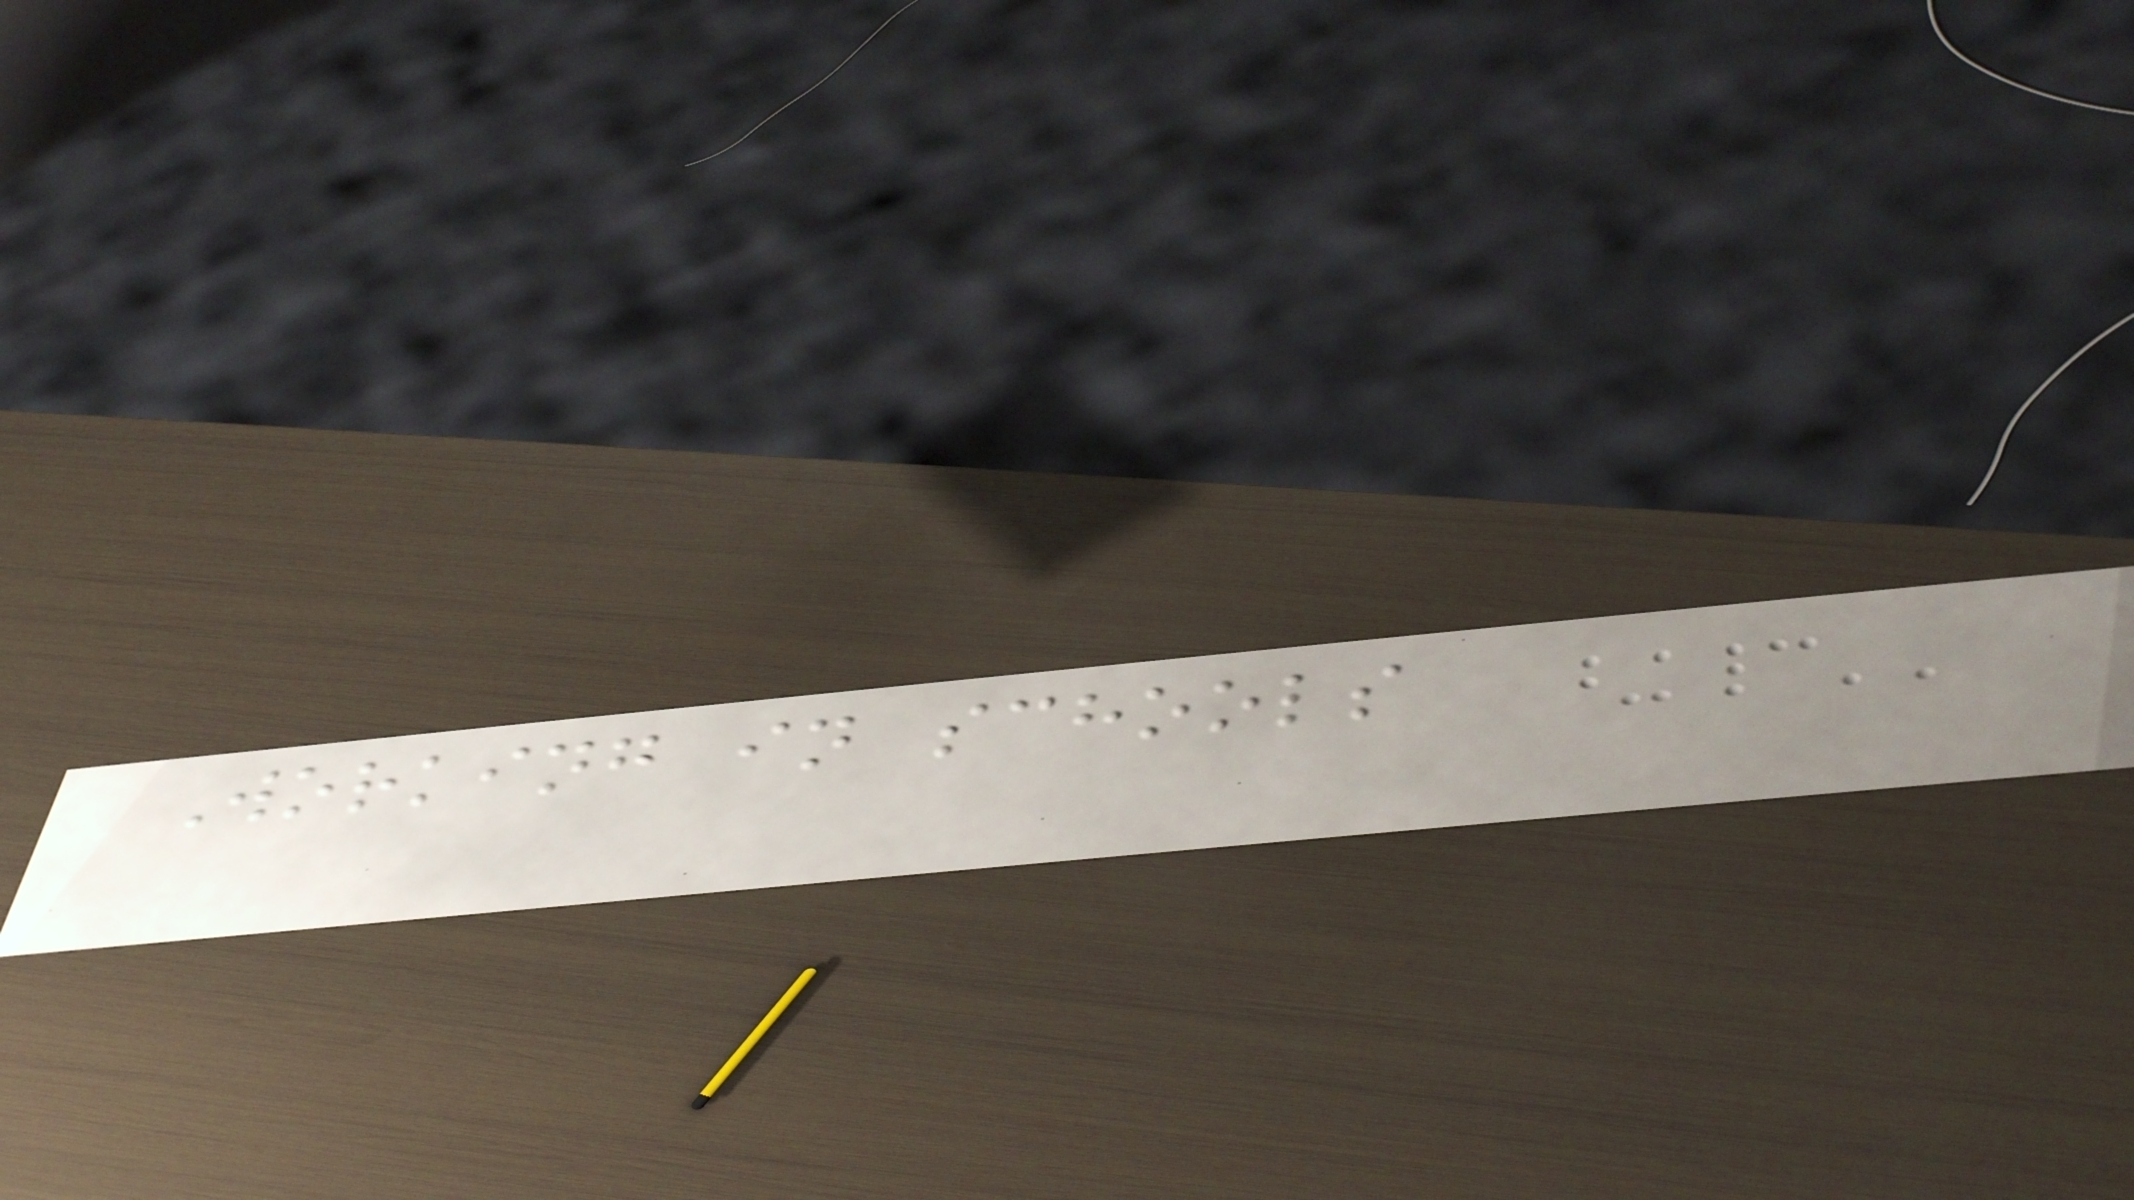Working in schools
